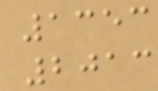1353
2013
